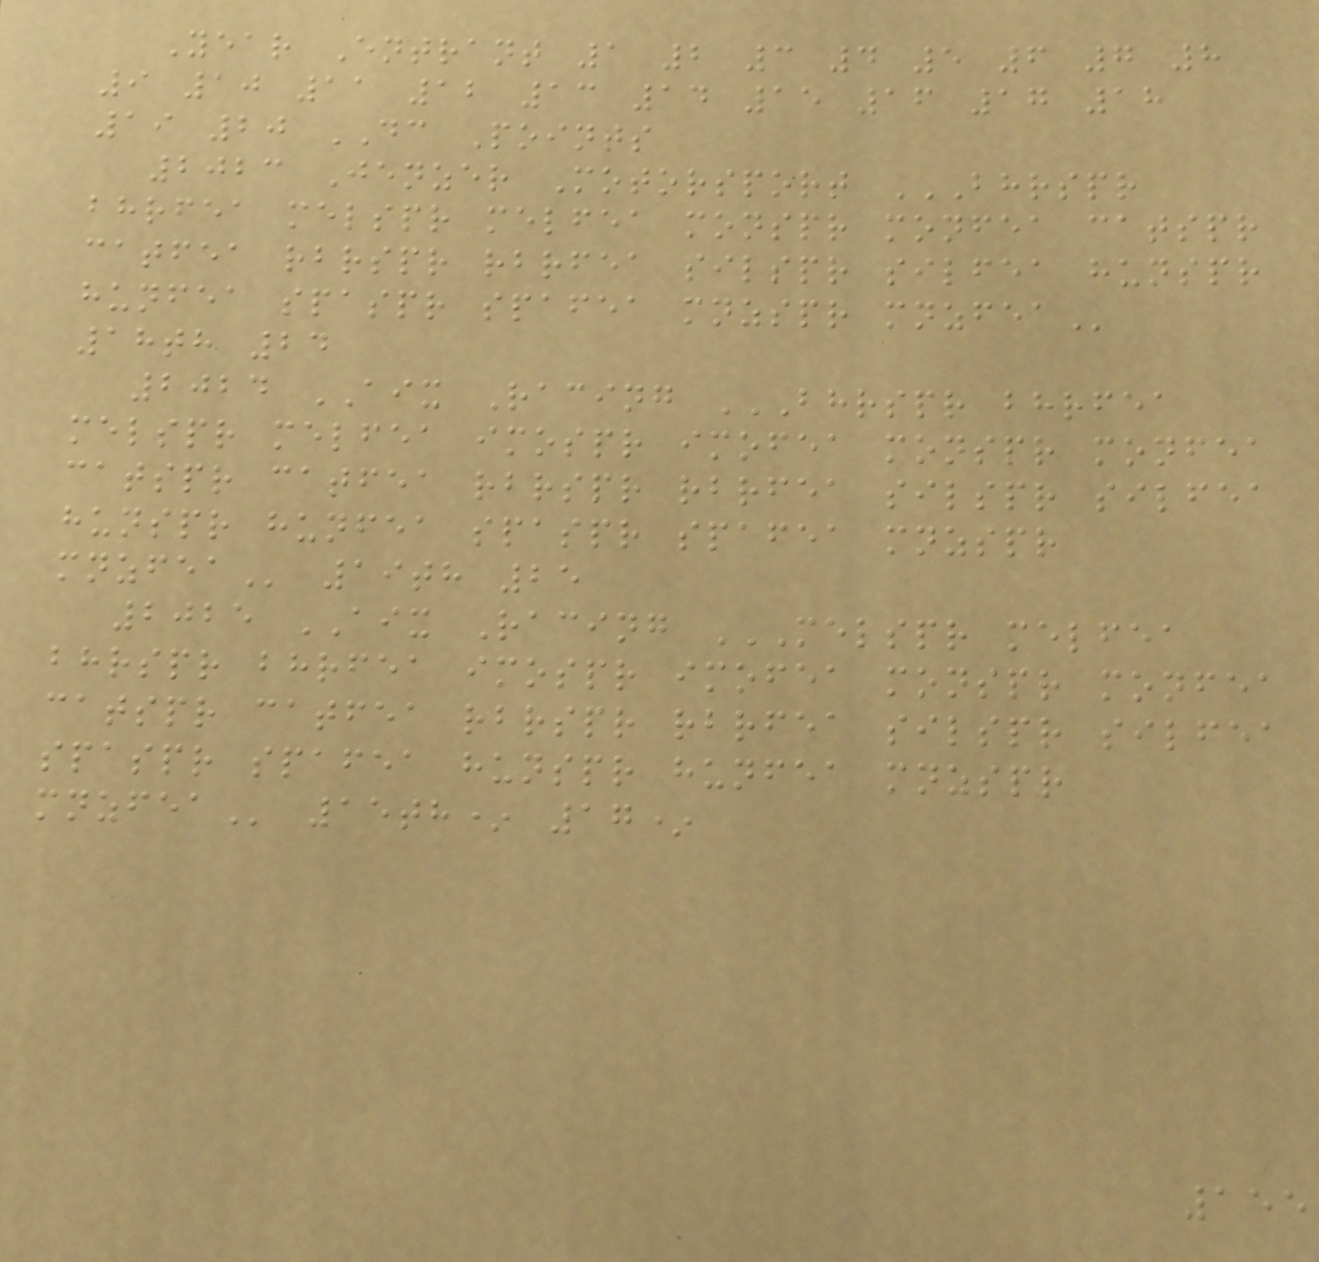Year Entrant 1 2 3 4 5 6 7 8
9 10 11 12 13 14 15 16 17 18
19 20 DC Points
2023 Jenzer Motorsport BHRSPR
BHRFEA MELSPR MELFEA MONSPR MONFEA CATSPR
CATFEA RBRSPR RBRFEA SILSPR SILFEA HUNSPR
HUNFEA SPASPR SPAFEA MNZSPR MNZFEA
18th 24
2024 AIX Racing BHRSPR BHRFEA
MELSPR MELFEA IMOSPR IMOFEA MONSPR MONFEA
CATSPR CATFEA RBRSPR RBRFEA SILSPR SILFEA
HUNSPR HUNFEA SPASPR SPAFEA MNZSPR
MNZFEA 19th 25
2025 AIX Racing MELSPR MELFEA
BHRSPR BHRFEA IMOSPR IMOFEA MONSPR MONFEA
CATSPR CATFEA RBRSPR RBRFEA SILSPR SILFEA
SPASPR SPAFEA HUNSPR HUNFEA MNZSPR
MNZFEA 15th* 17*
155
